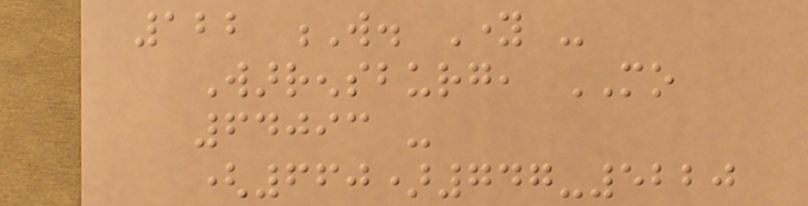122 W. Young -
Warrensburg, MO
64093 -
(660)747-5220
